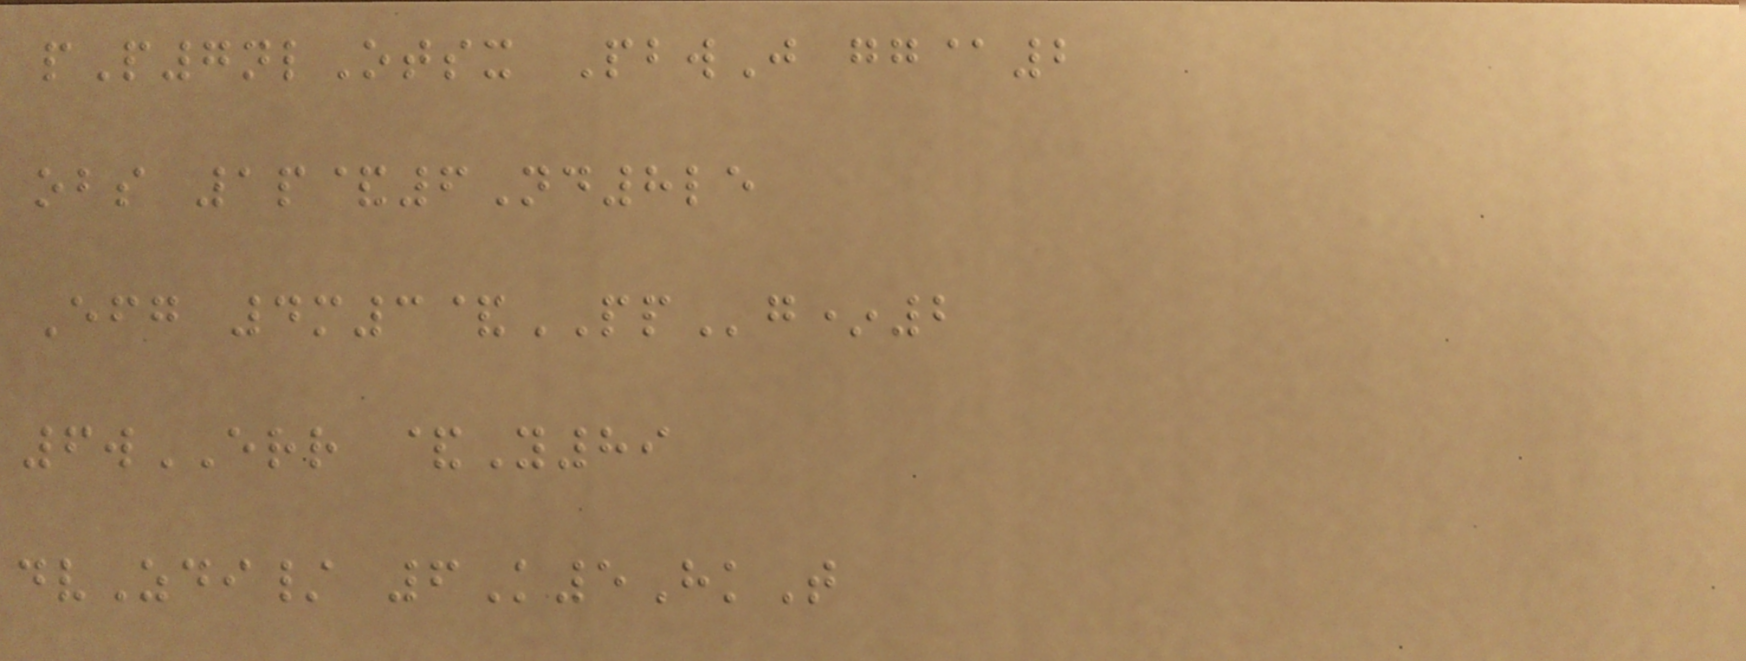pP7nlOtsx PbwJ gg@2
obs 1p&6Nd8le
Efg 4m3&PPg*2
6wERR &Y89
dvZdi/ 6K5HkT
